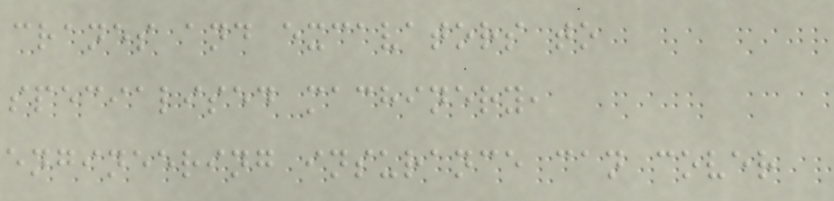cranes and excavators to
specialised machinery,
engineering insurance can cover
